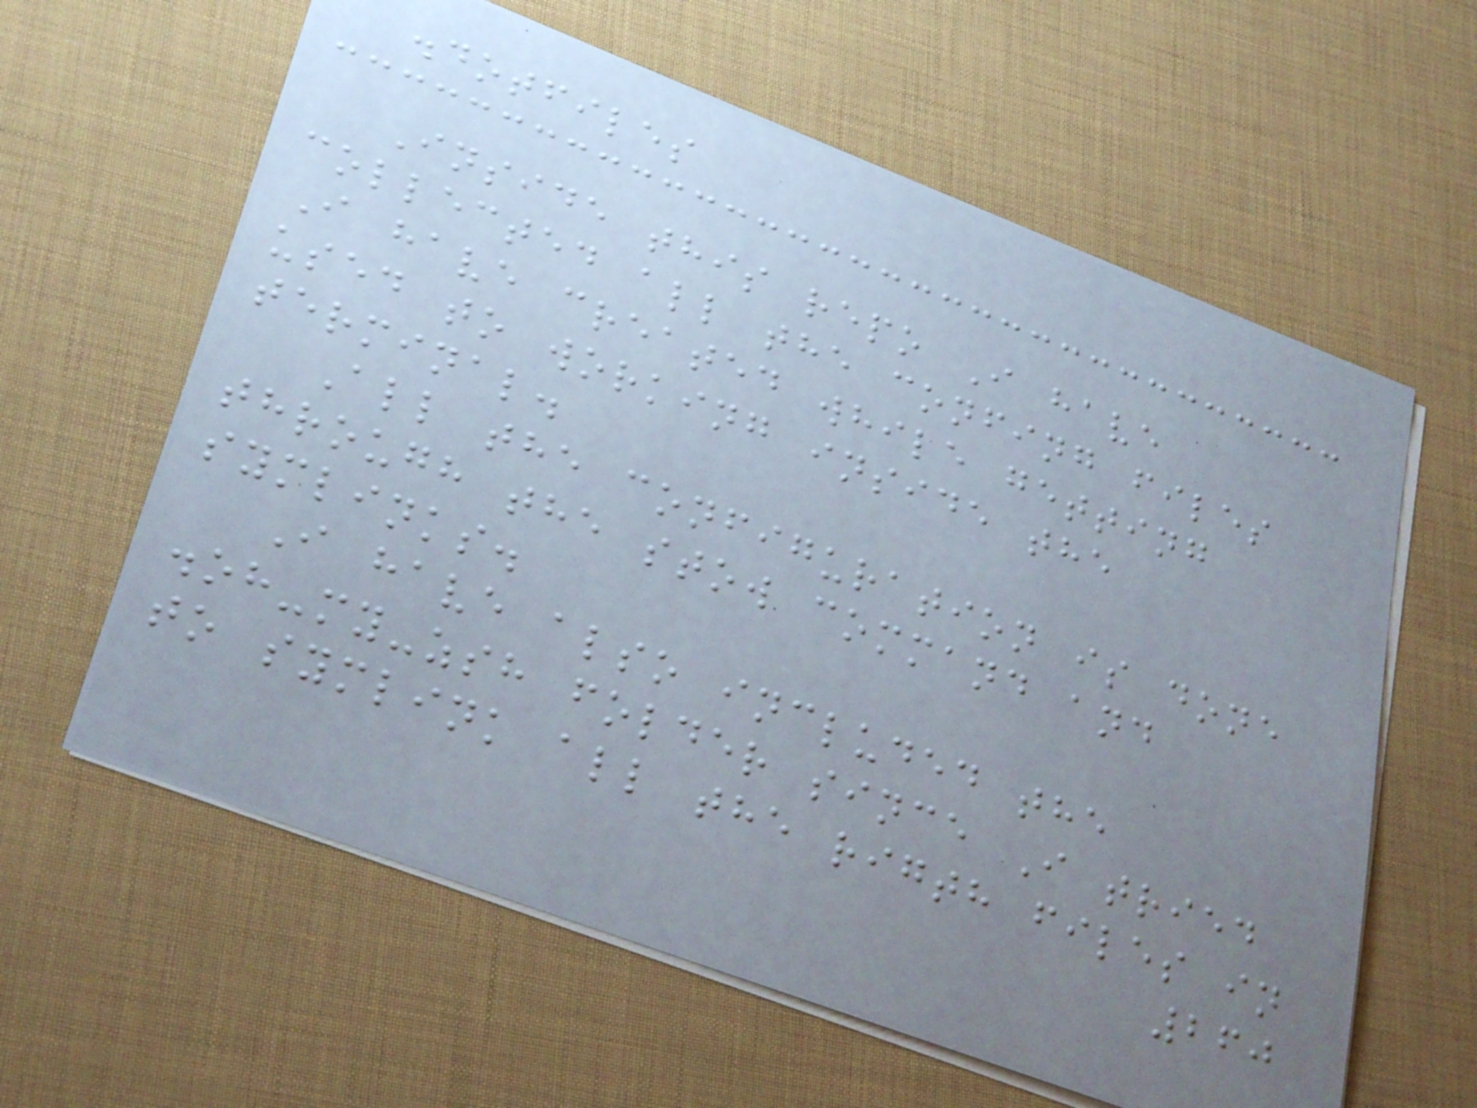.dotfiles
Inside this repo I have
collected all the confing files
I have created while getting
used to working inside the
terminal.
All the configuration is done
through the stow command and
symlinks.
I have also included the
.oh-my-zsh folder since I tried
to symlink all the rigth files in
260
